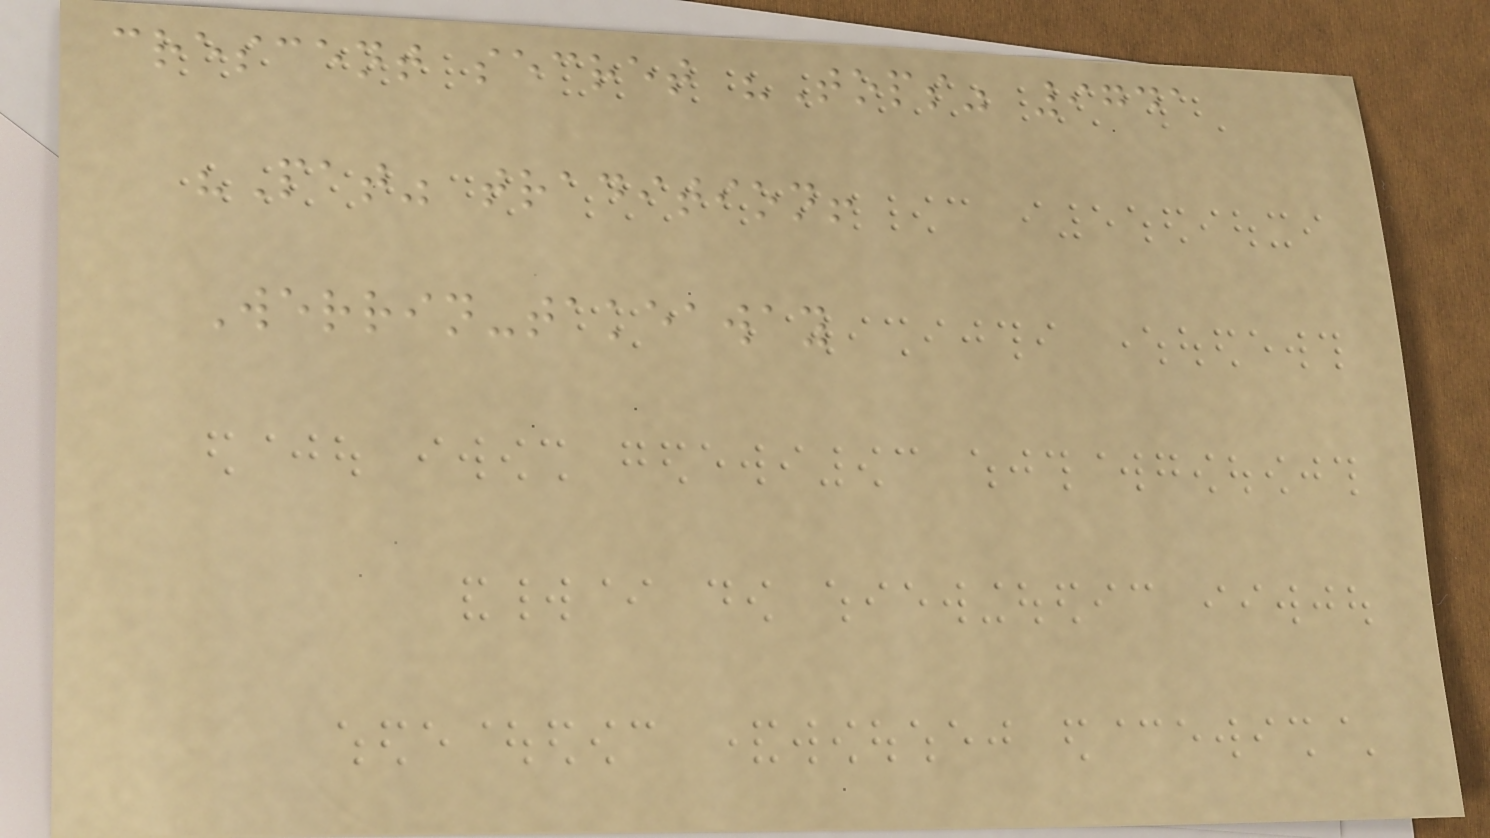crescent secret "Tops" 9741
"Pat" tradition!
Werrin-takeaway
